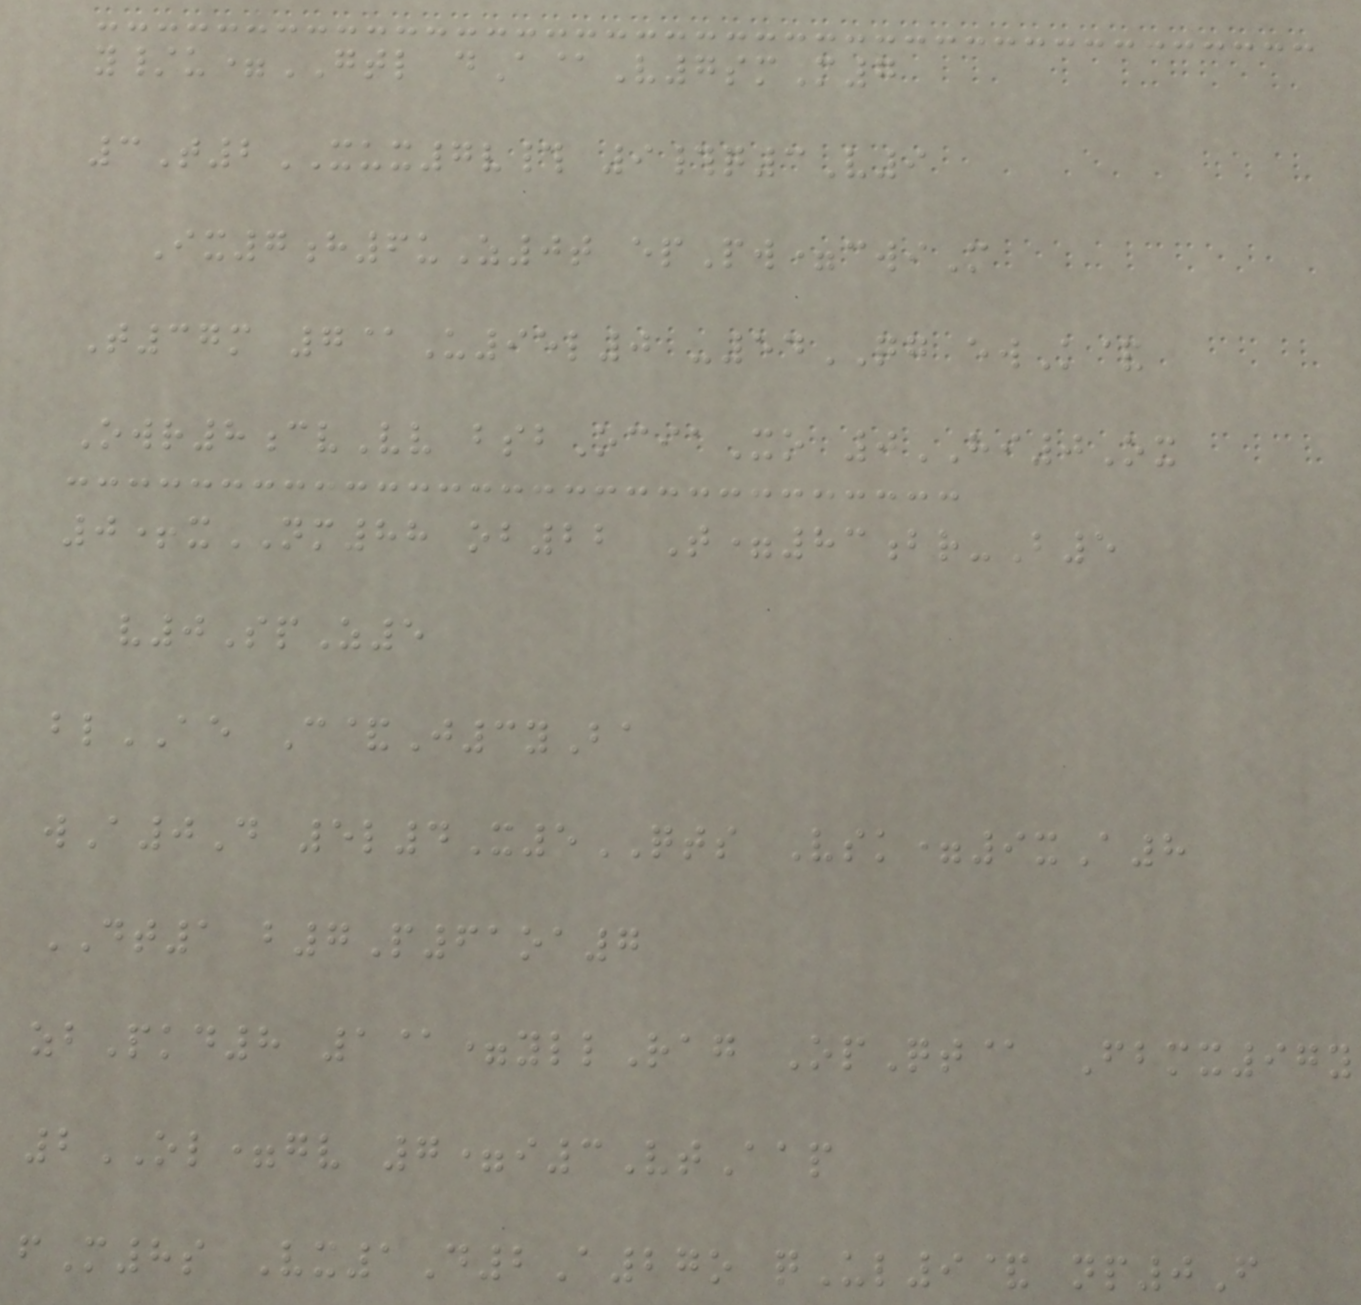y/u=GTL dA@V7smM7
3T2XUX7v# 9#q3V9
Ix7h6uZ0t epPw=cwiM
T37m 7@U95l0 -54QG ewK&
Owr8cvVv bsbOciaXo 0HI0Ox
0+xNM88 ob22 T=83br-B5
v0SpZ5
blAE C&J3yBa
wA0D 5l4X5QTS Vsk=9xA8
DT1 b7P61oa7
zbPkd8 1@=yllRag OpQt@ Fbmx97y
2OL=gv 7=i3VtAap
fM8s Vx1D2A27o qUl9& np0F
